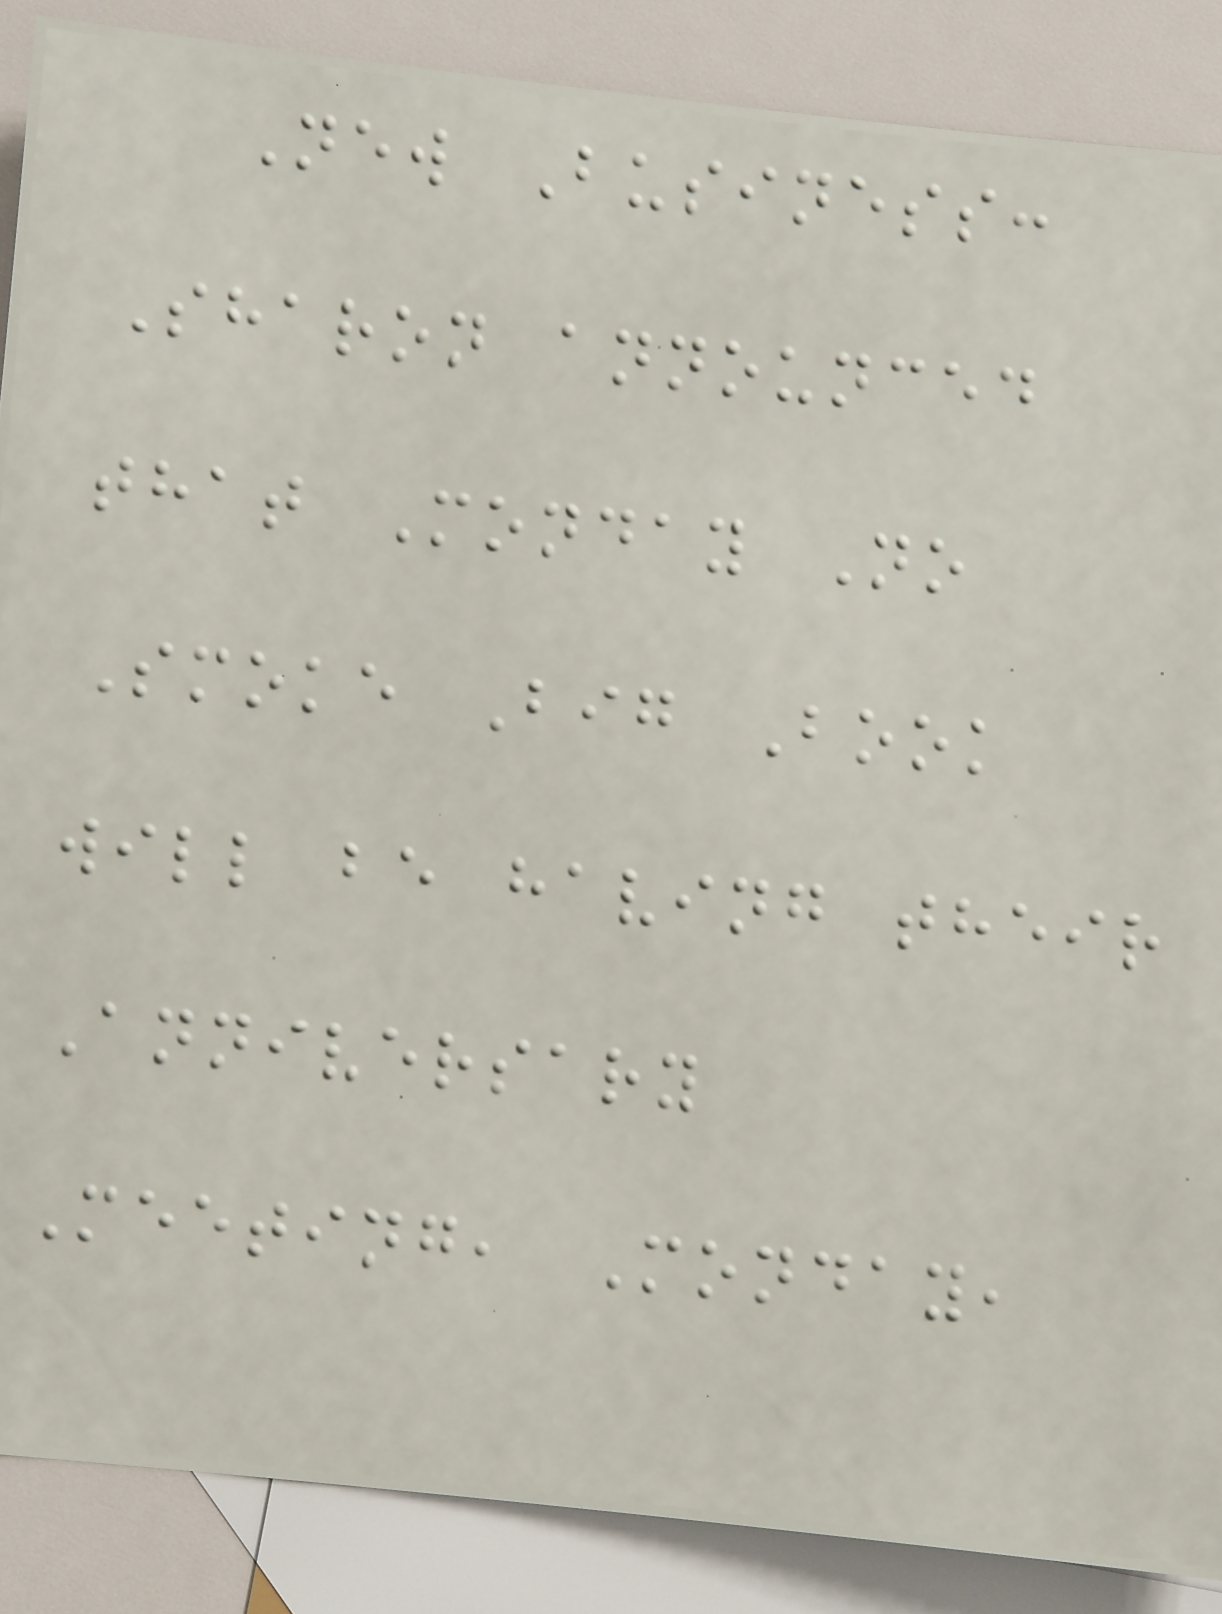New Business:
Sharon announced
that Monday No
Smoke Big Book
will be having their
Anniversary
Meeting, Monday,
